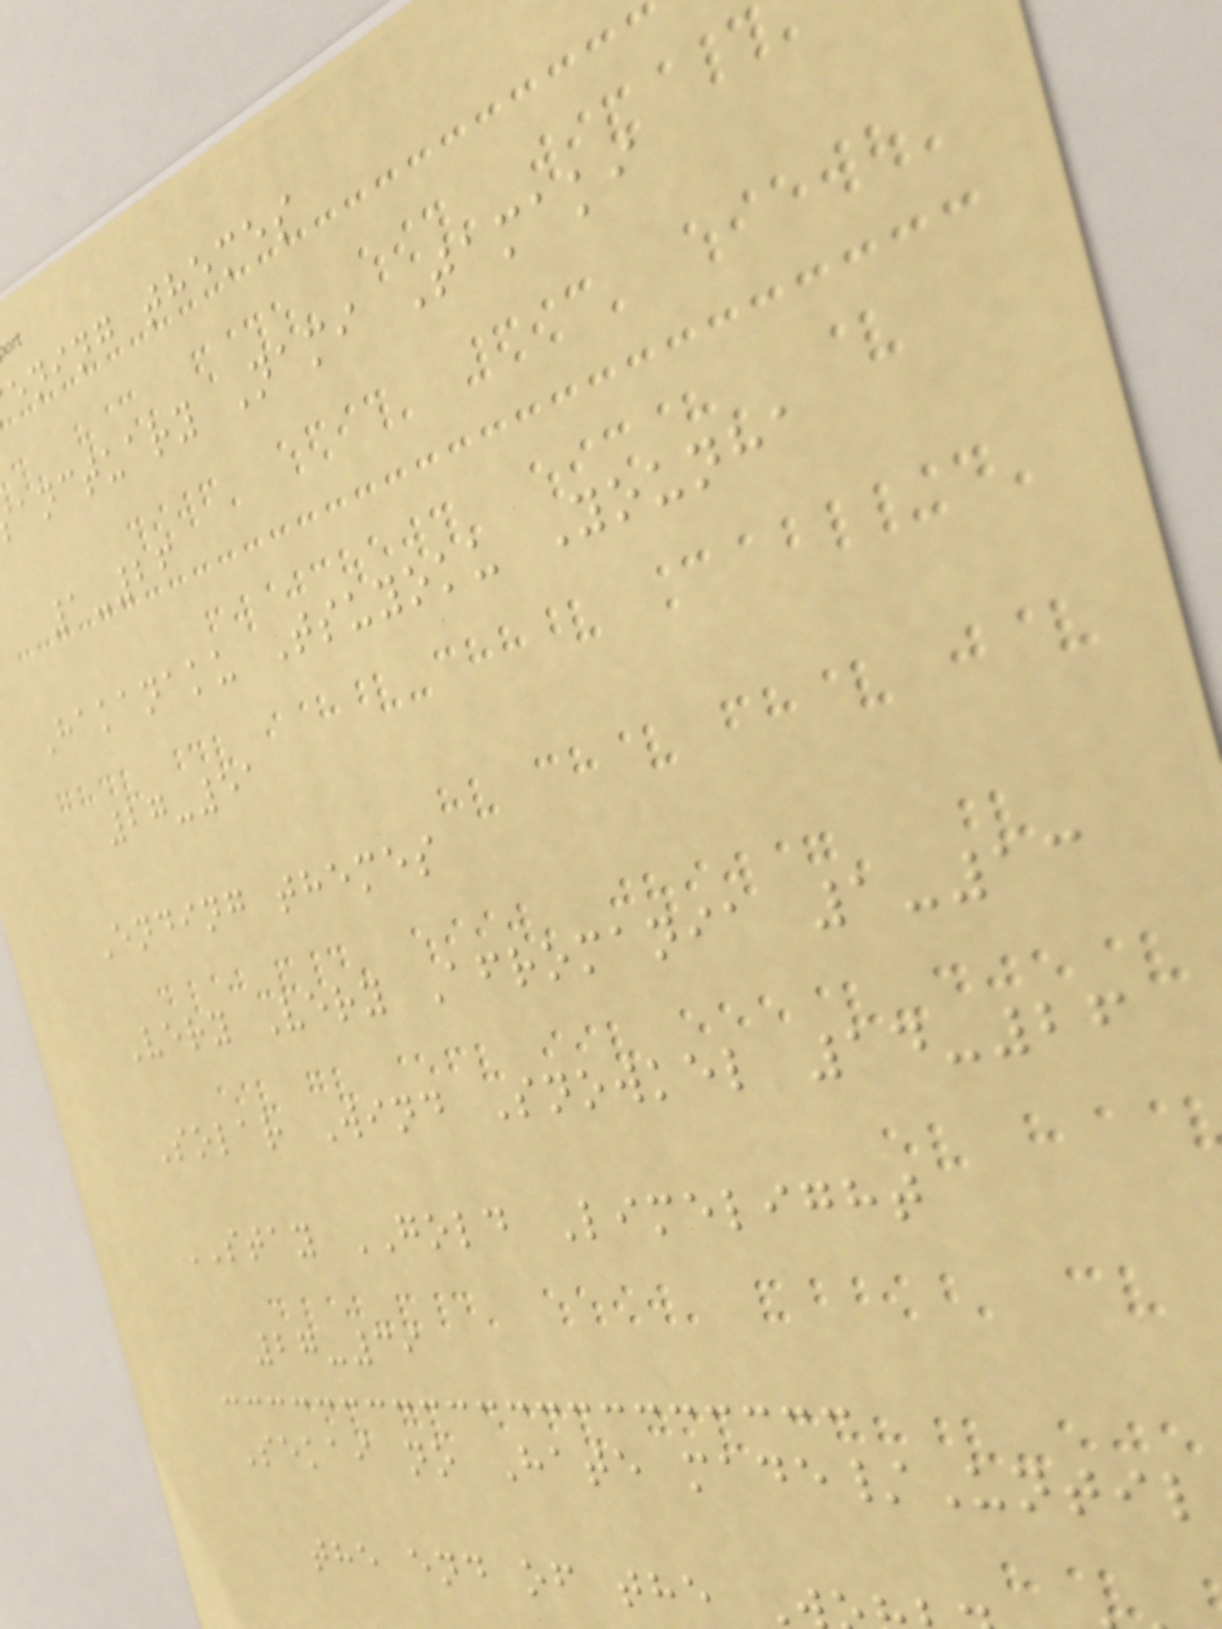ening themes
anctuary Nami Tamaki
1-26
Hakanaku Tsuyoku Younha
27-51
Ending themes
Very Very Afromania 1-13
Solar Wind Snowkel 14-26
STAY GOLD Limelight
27-39
Sekai no Hate made/Until
the end of the
